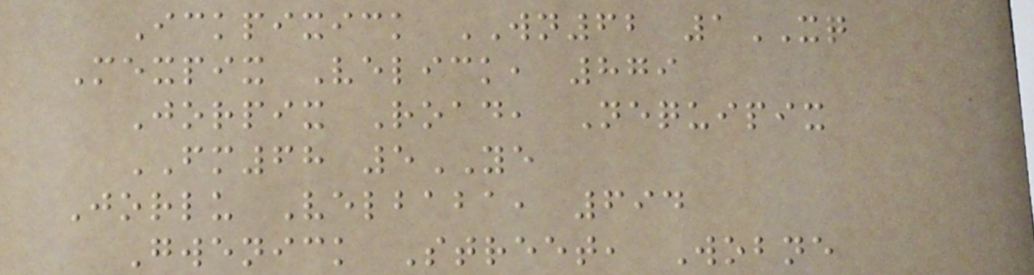Ickpixick WN62 1XQ
Mexpix Velick, 879
Jorpix Road, Nequipix
FM68 5YE
Jorlu Velbaba, 694
Gwenick Street, Wobne
